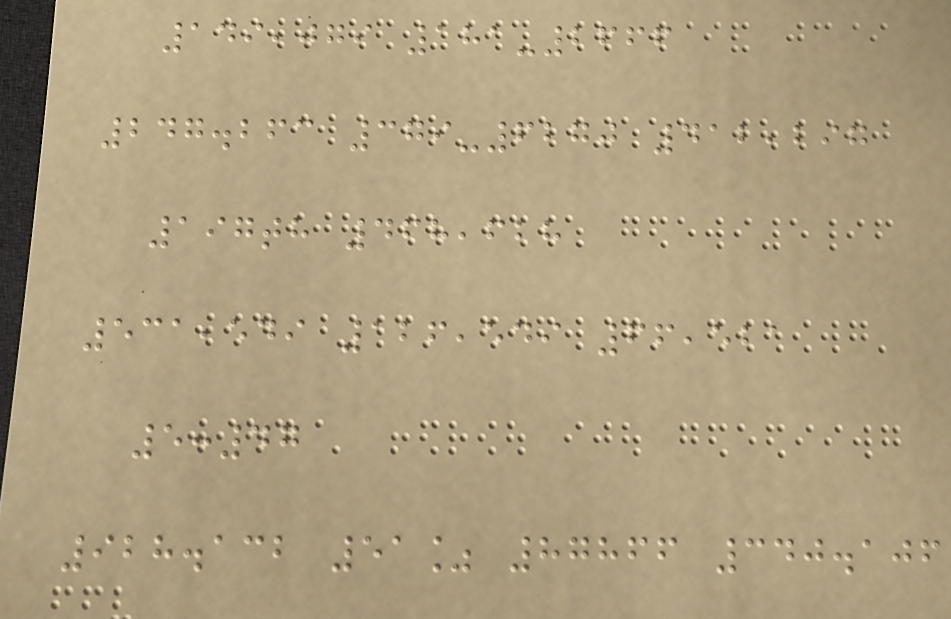149,079 181-2666
247.263 379-6270 412,297
197th 468,628
531,549 126,549 66,521
5:47
928.132 51% 87866 340.106
